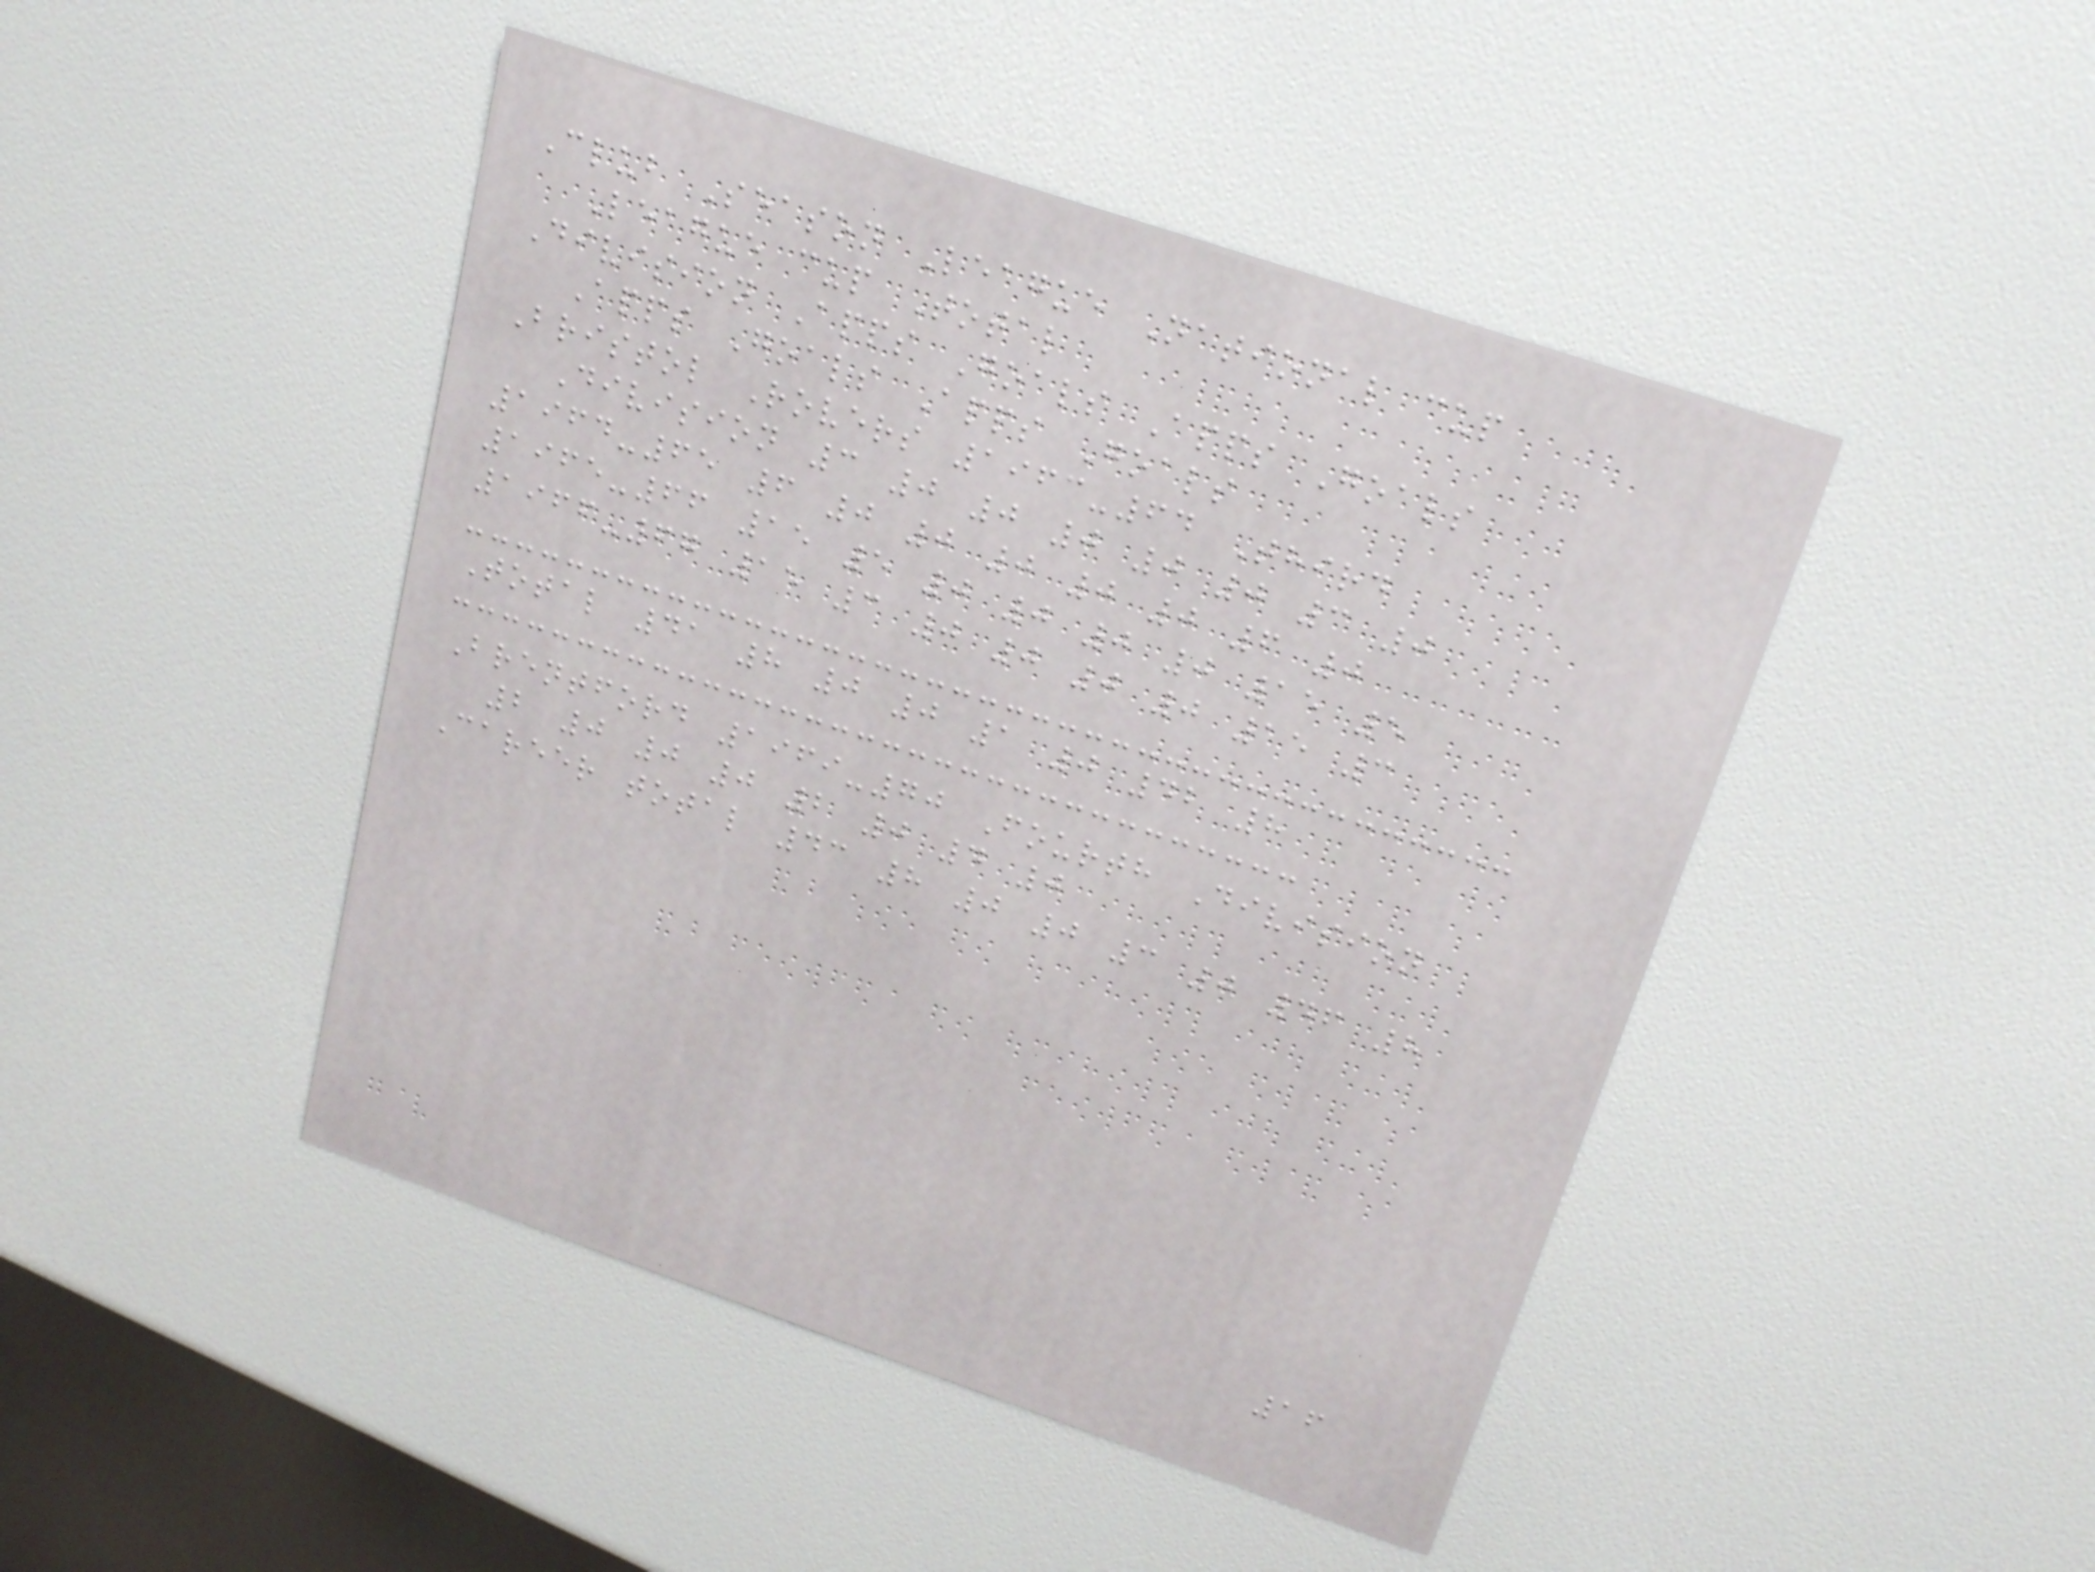Club Season League National cup
League cup Total
Division Apps Goals Apps Goals
Apps Goals Apps Goals
Bristol Rovers 1963-64 Third
Division 3 0 0 0 0 0 3 0
1964-65 6 0 0 0 0 0 6 0
1965-66 15 5 0 0 0 0 15 5
1966-67 15 3 0 0 0 0 15 3
Total 41 8 0 0 1 0 42 8
Brentford 1969-70 Fourth Division
2 0 0 0 2 0 4 0
Career total 43 8 0 0 3 0 46 8
16
